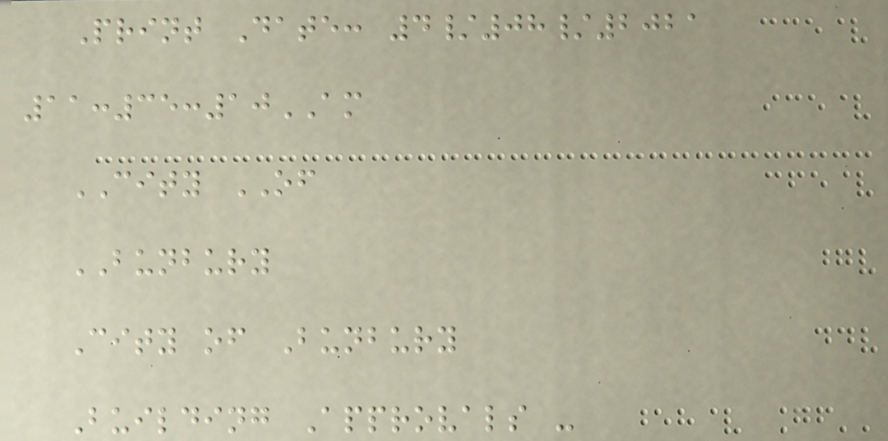Print Date: 4/08/2021
11:35:10AM
CITY OF
BUNBURY
City of Bunbury
Building Approvals -
